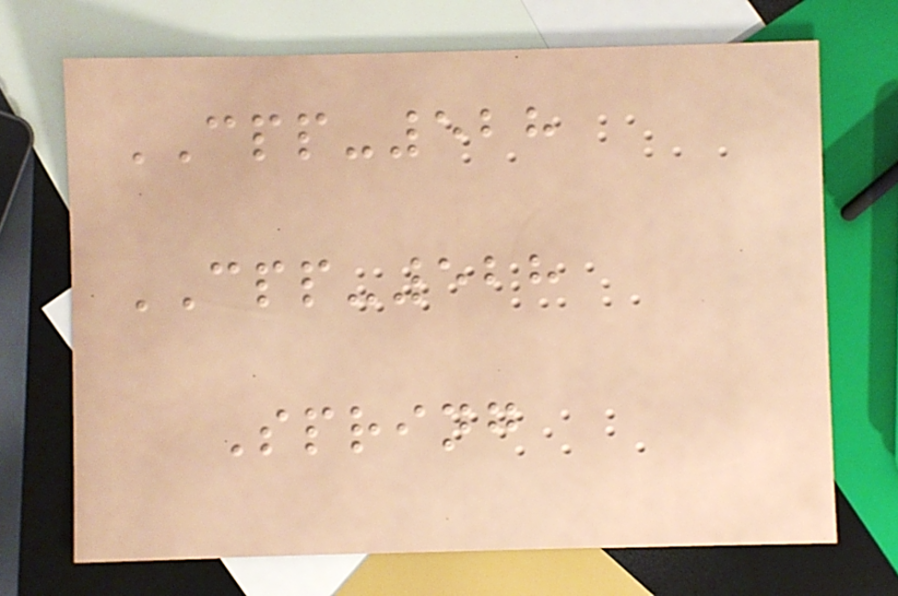CPP-528
CPP-528
Spring
